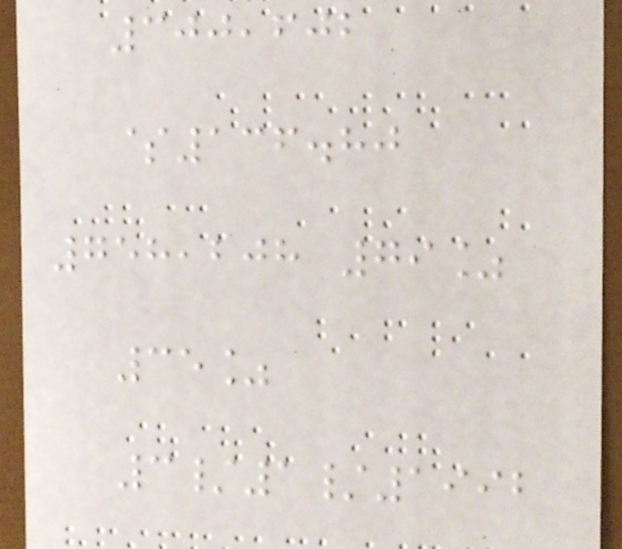300,602
$136.80
758,208 79%
35%
3/1/1992
